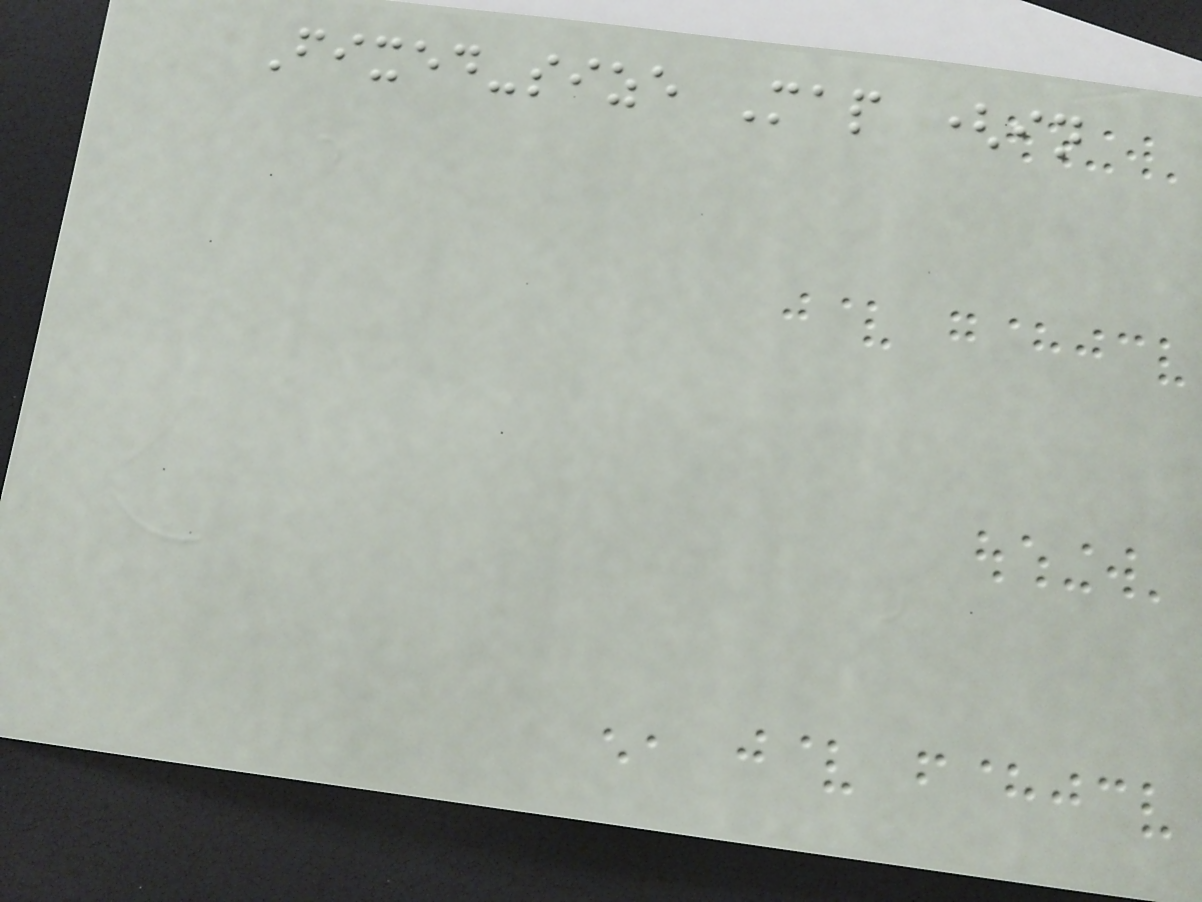Fixed-size Map (in
